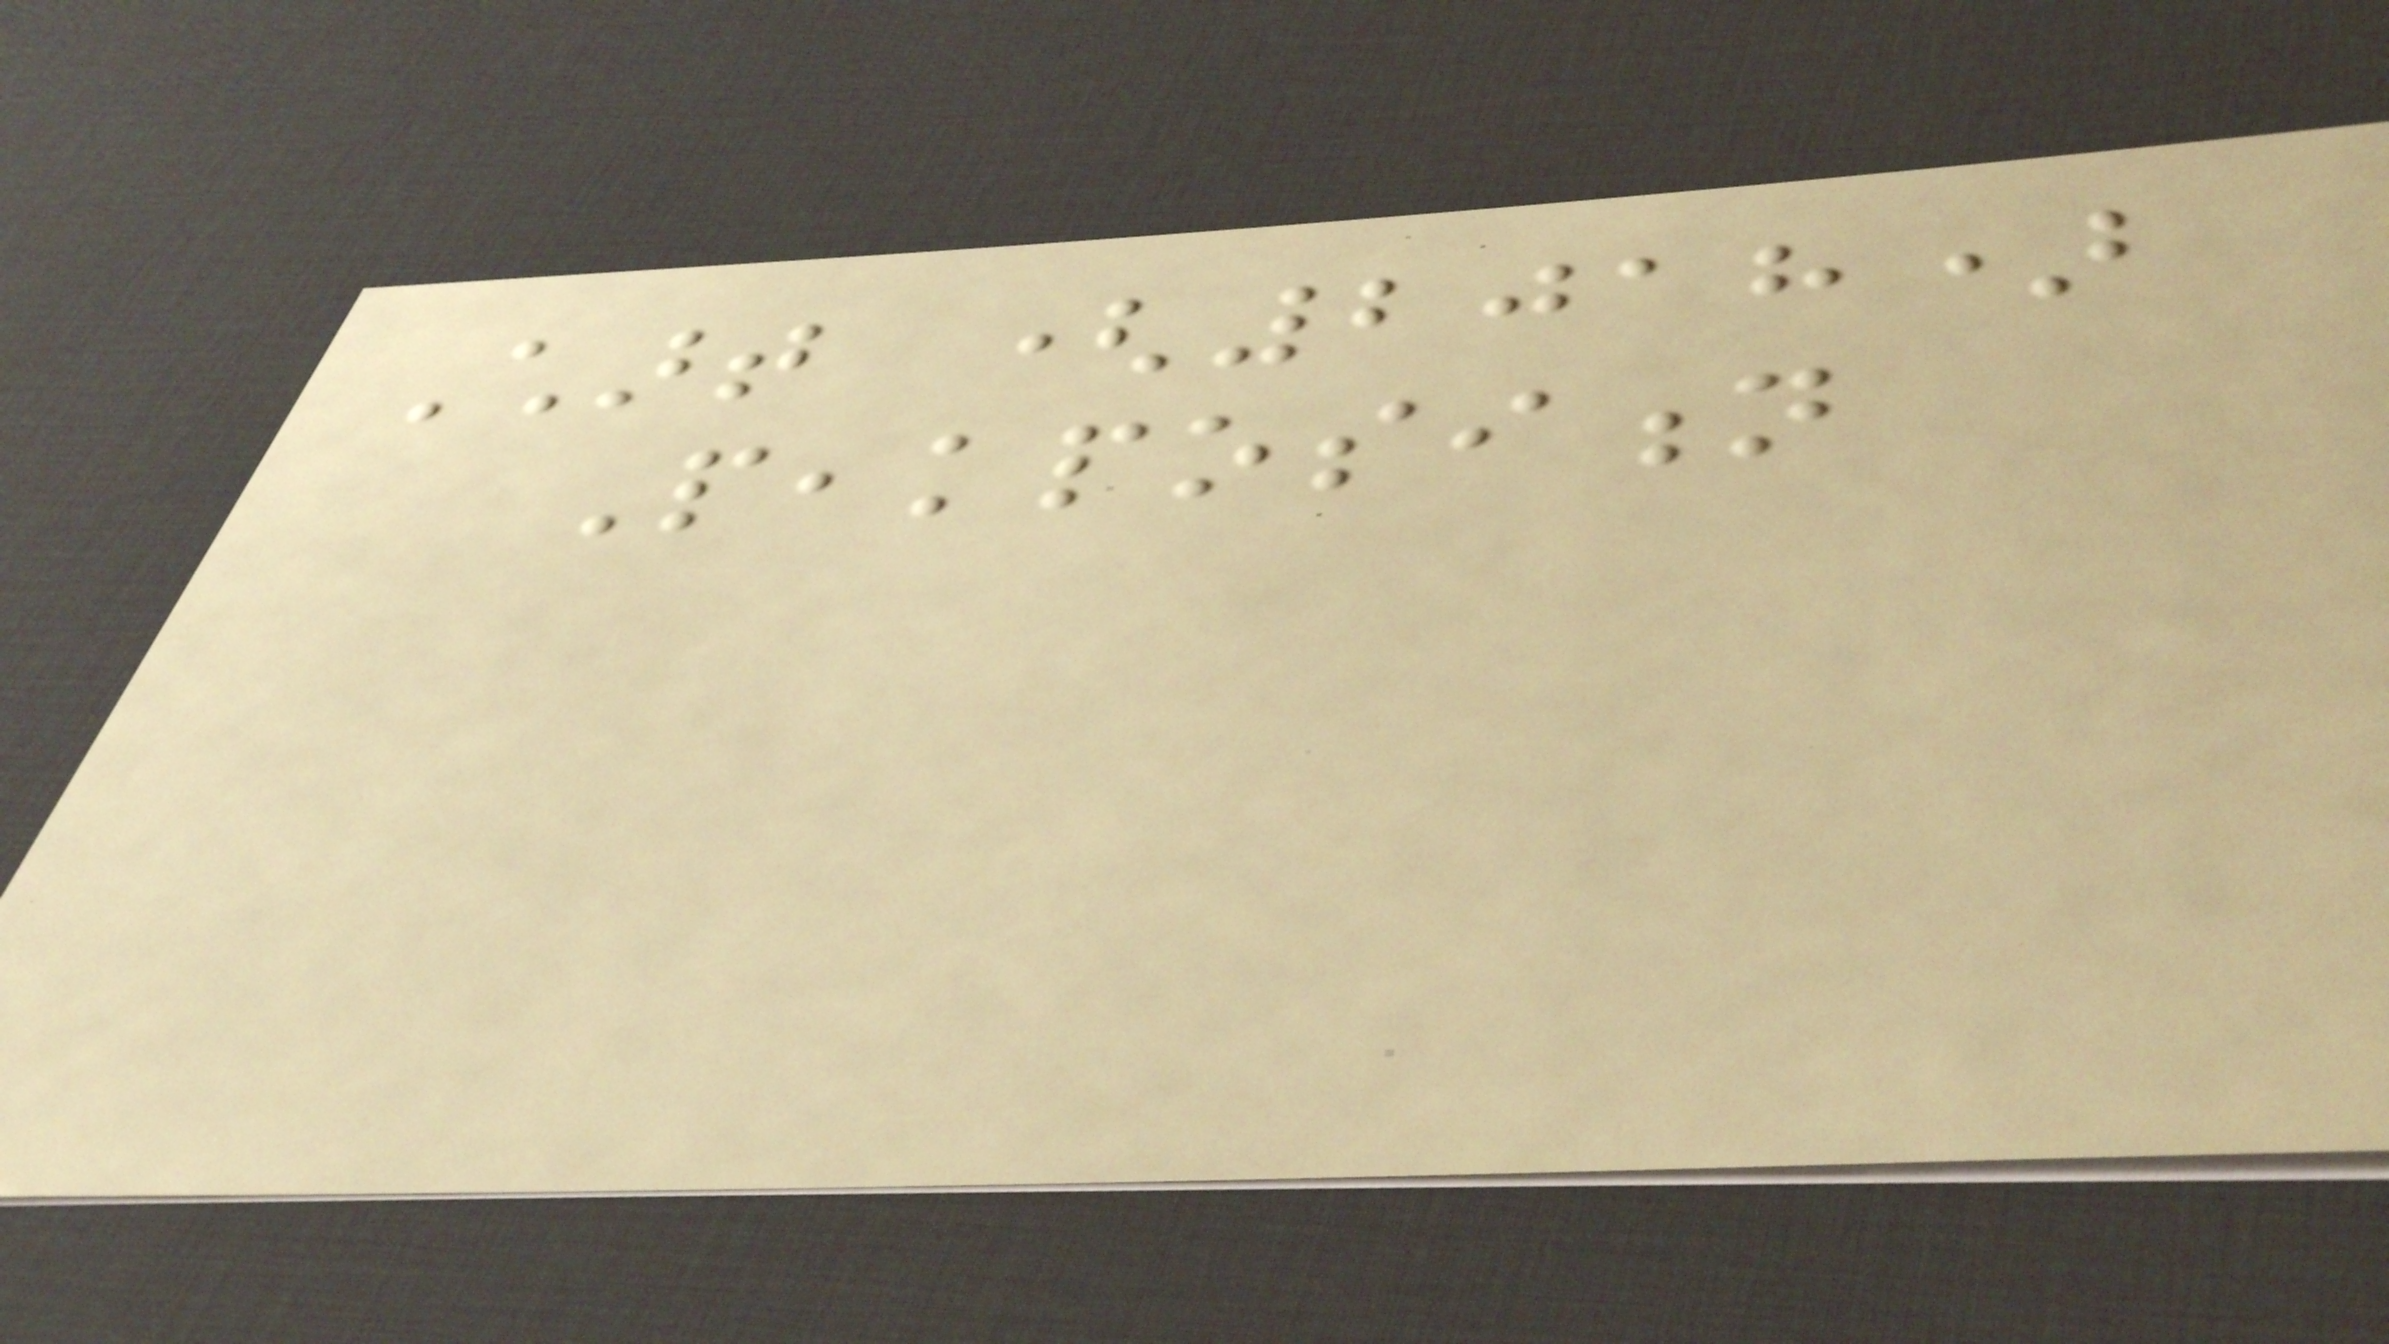Chart (2018)
Peakposition
